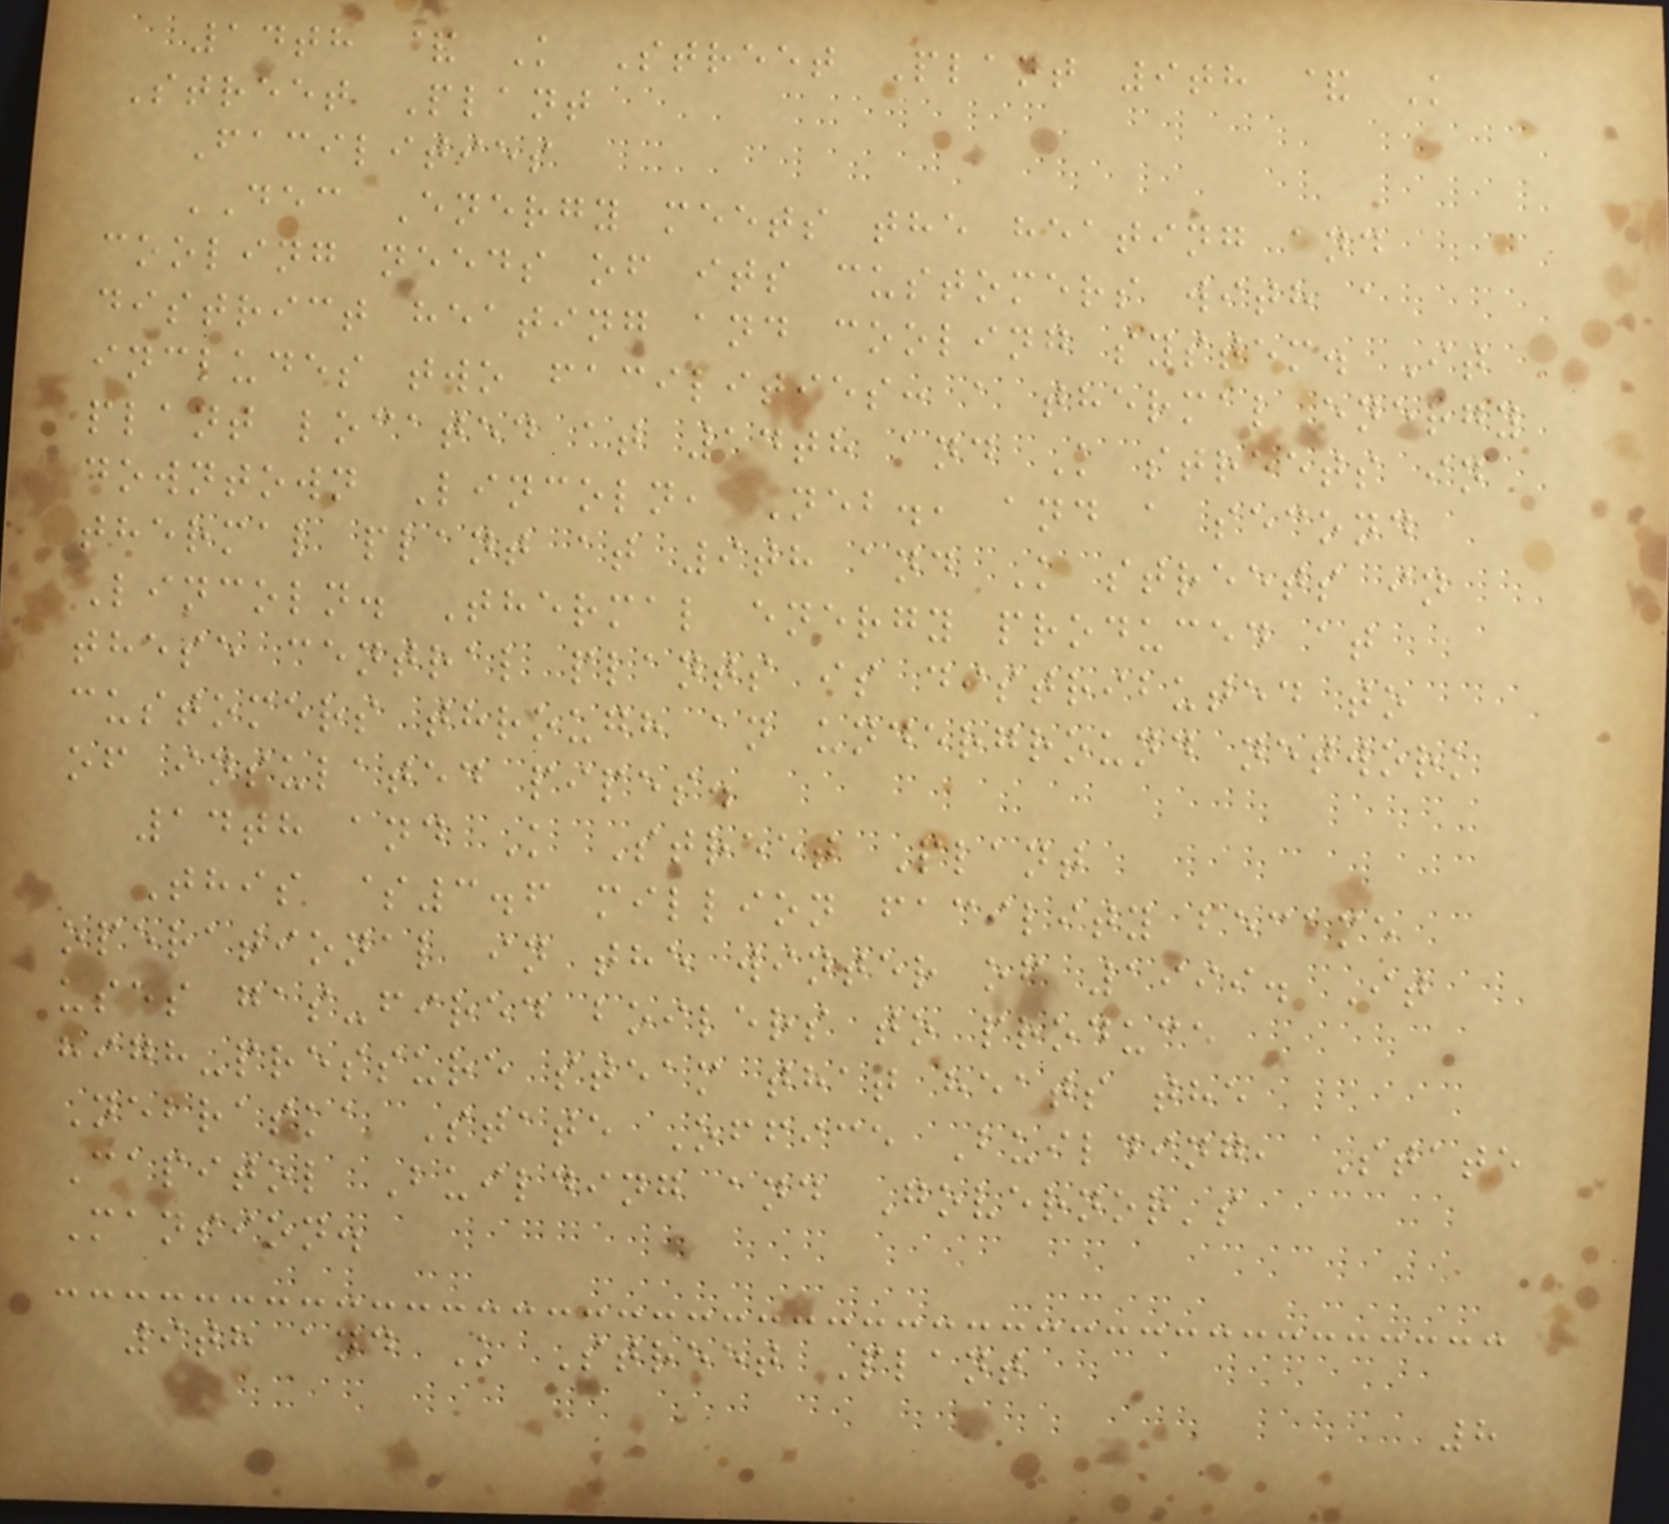14th & K Street Plant 9th & K
Street Plant
Facilities
DEC Energy meets the heating and
cooling needs of its customers with a
district heating and cooling system. It
includes two facilities: a thermal energy
plant located at 14th and K streets in
downtown Lincoln, Neb., and a second
thermal plant at 9th and K streets in
Lincoln. Thermal energy produced at
these central plants is distributed to
customers through an underground network
of insulated pipes.
14th and K Street Plant
This $3.6 million facility became
operational in the winter of 1999. It
uses gas-fired boilers to produce
high-pressure steam that heats the
Nebraska State Office Building, State
Capitol Building and Governor's
Mansion.
9th and K Street Plant
8
